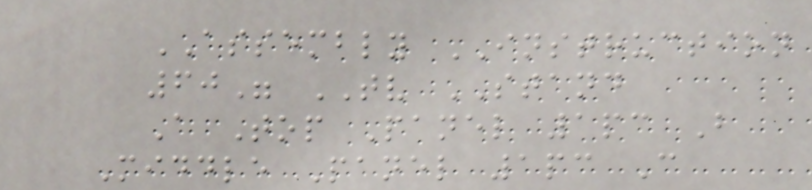ASSEMBLY INSTRUCTION
60" TV STAND
A Top Panel 1pc B
Middle Panel 1pc C
